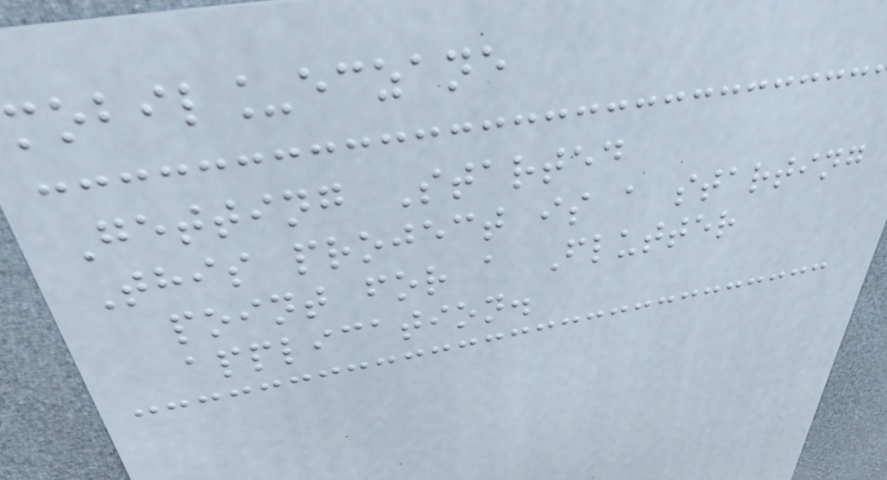mobil_eczane
Getting Started
This project is a starting
point for a Flutter
application.
